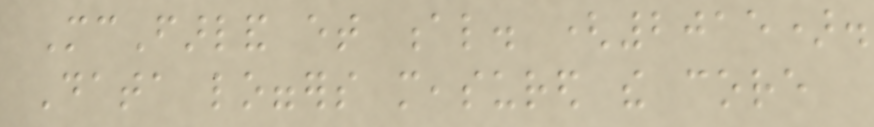McFarland et al. (2015).
Data loggers measured the core
